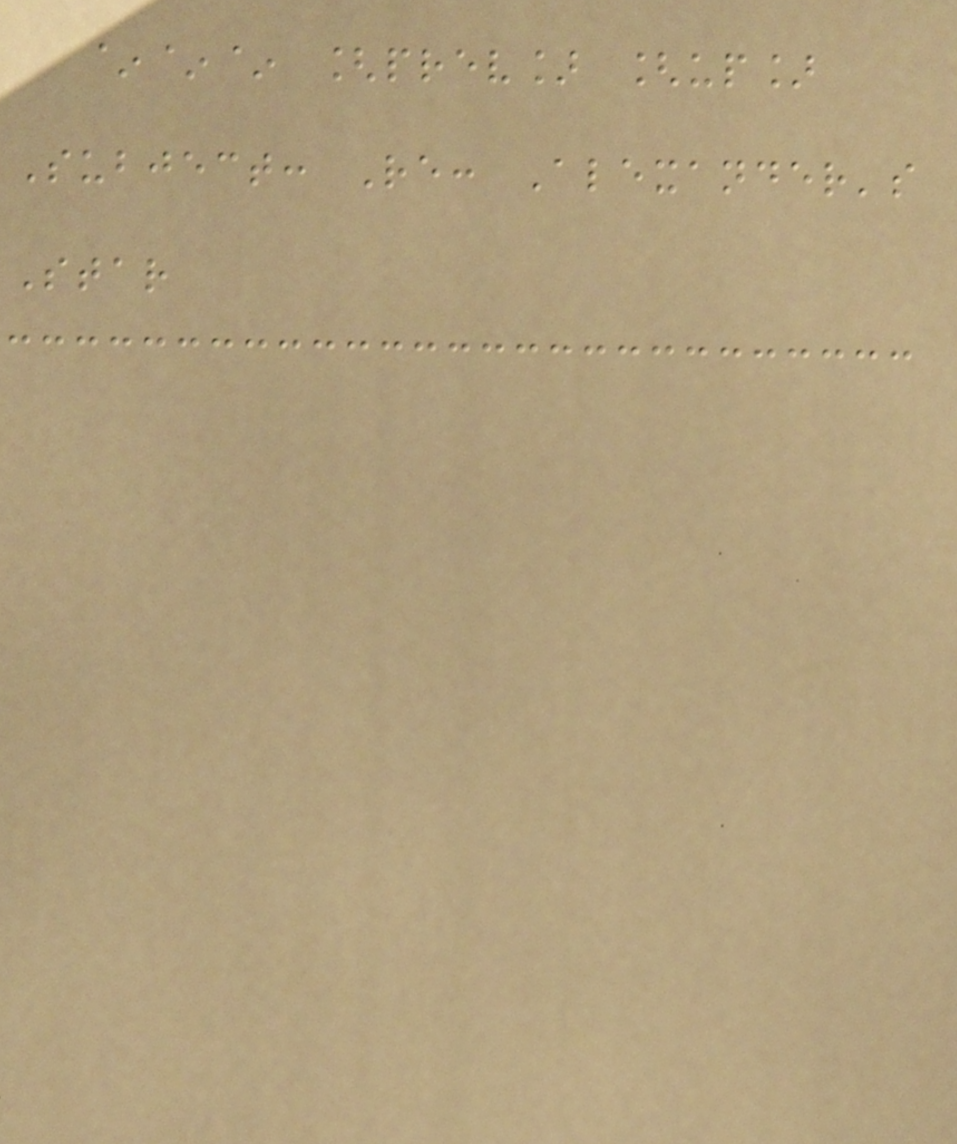~~~ [prev] [up]
Subject: Re: Alexander's
Star
